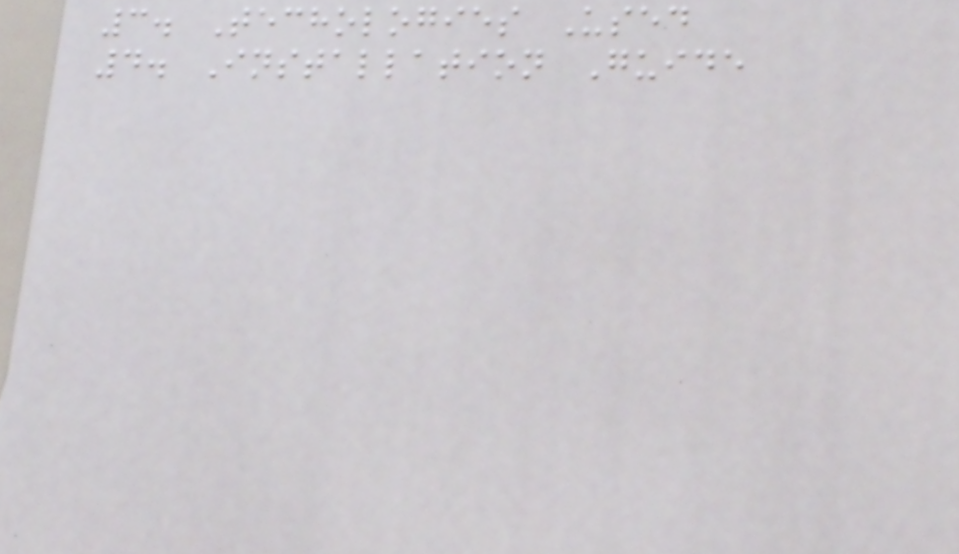3. Techologies Used
4. Installation Guide
